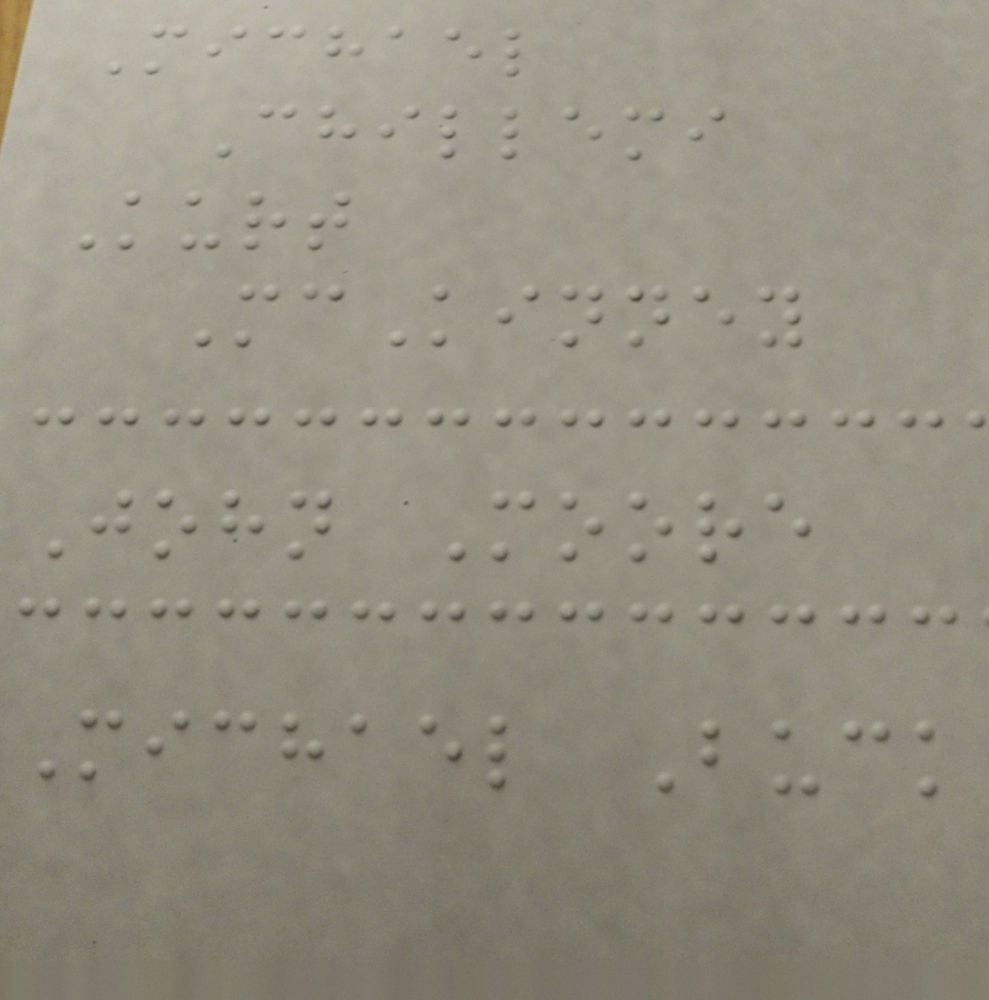Michael
Chillemi
Kurt
McKinney
John Moore
Michael Buck
